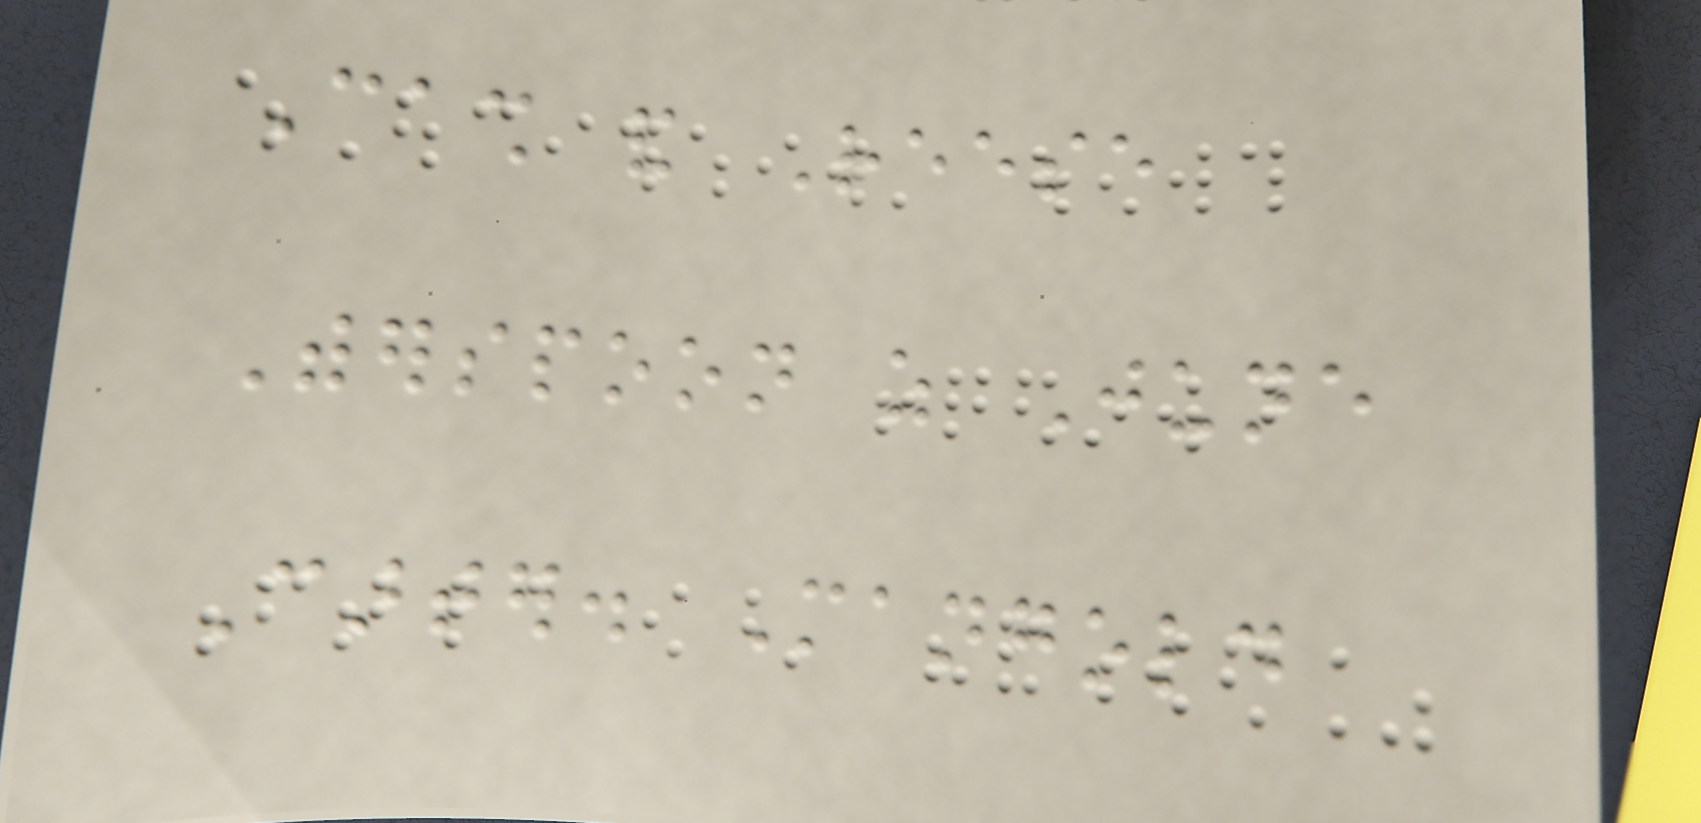Cash and Reese
Witherspoon as June
Carter. Mangold
